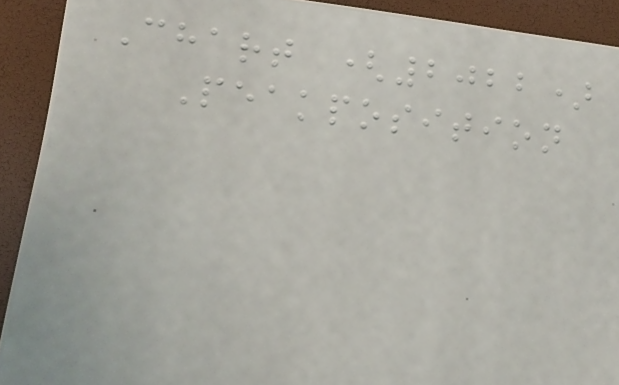Chart (2022)
Peakposition
